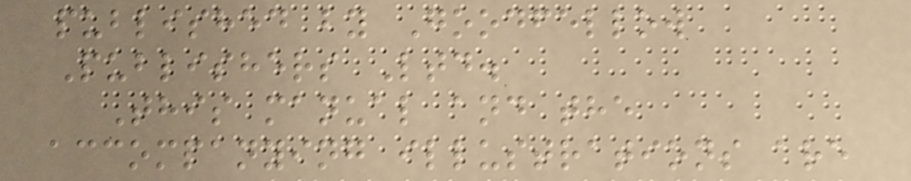published by Goodfellow
Publishers Ltd.
This manual and the
accompanying illustrations are
